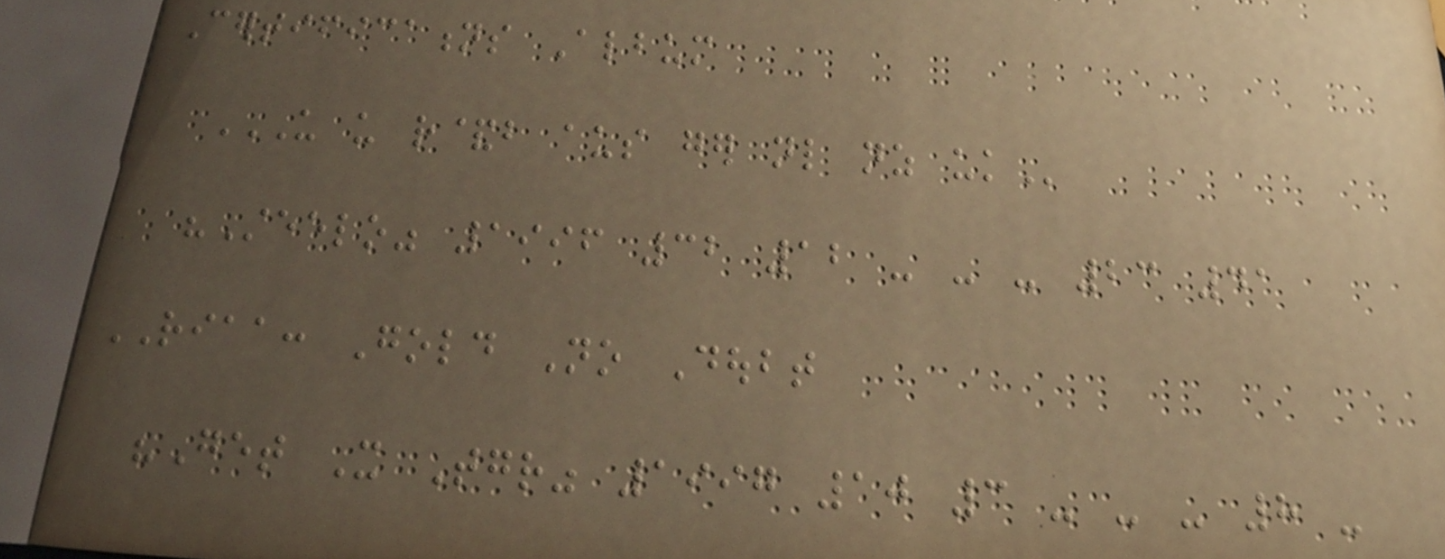Certifications Album
US US R&B AUS GER NL NZ UK
"Steelo" 1996 32 12 - - - 23 41
RIAA: Gold No Doubt
"Get It Together" 1997 10 3 - - - 8 -
